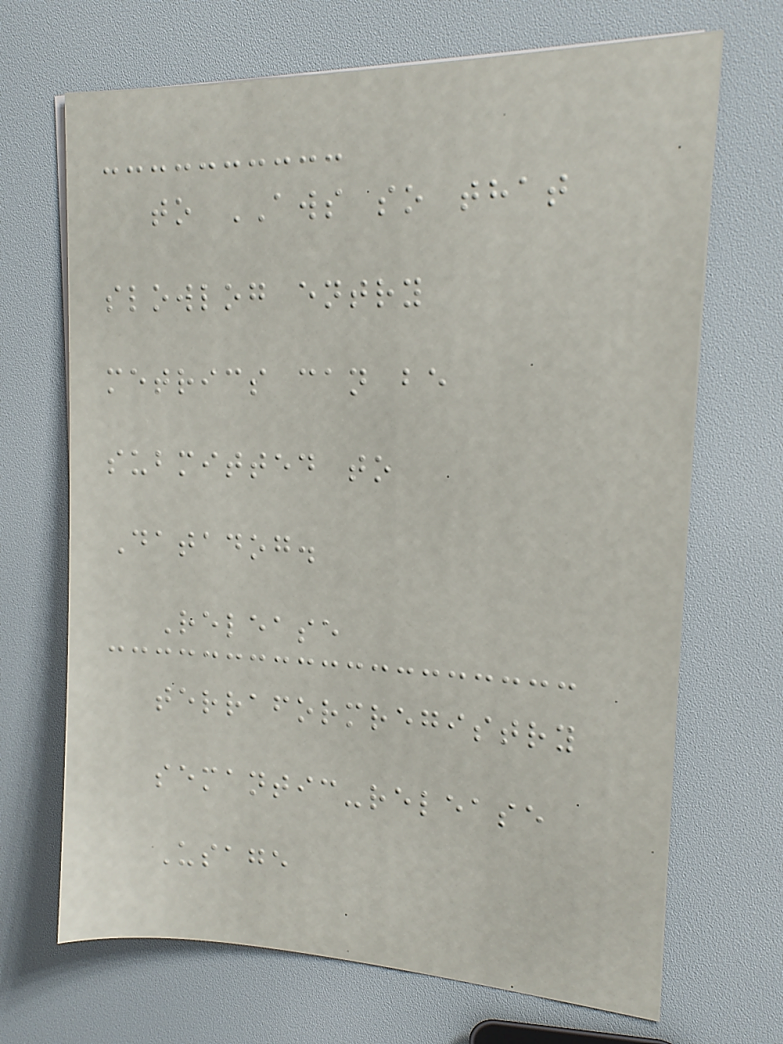to AWS so that
slowlog entry
metrics can be
submitted to
Datadog.
Release
terraformregistry
semantic-release
Usage
